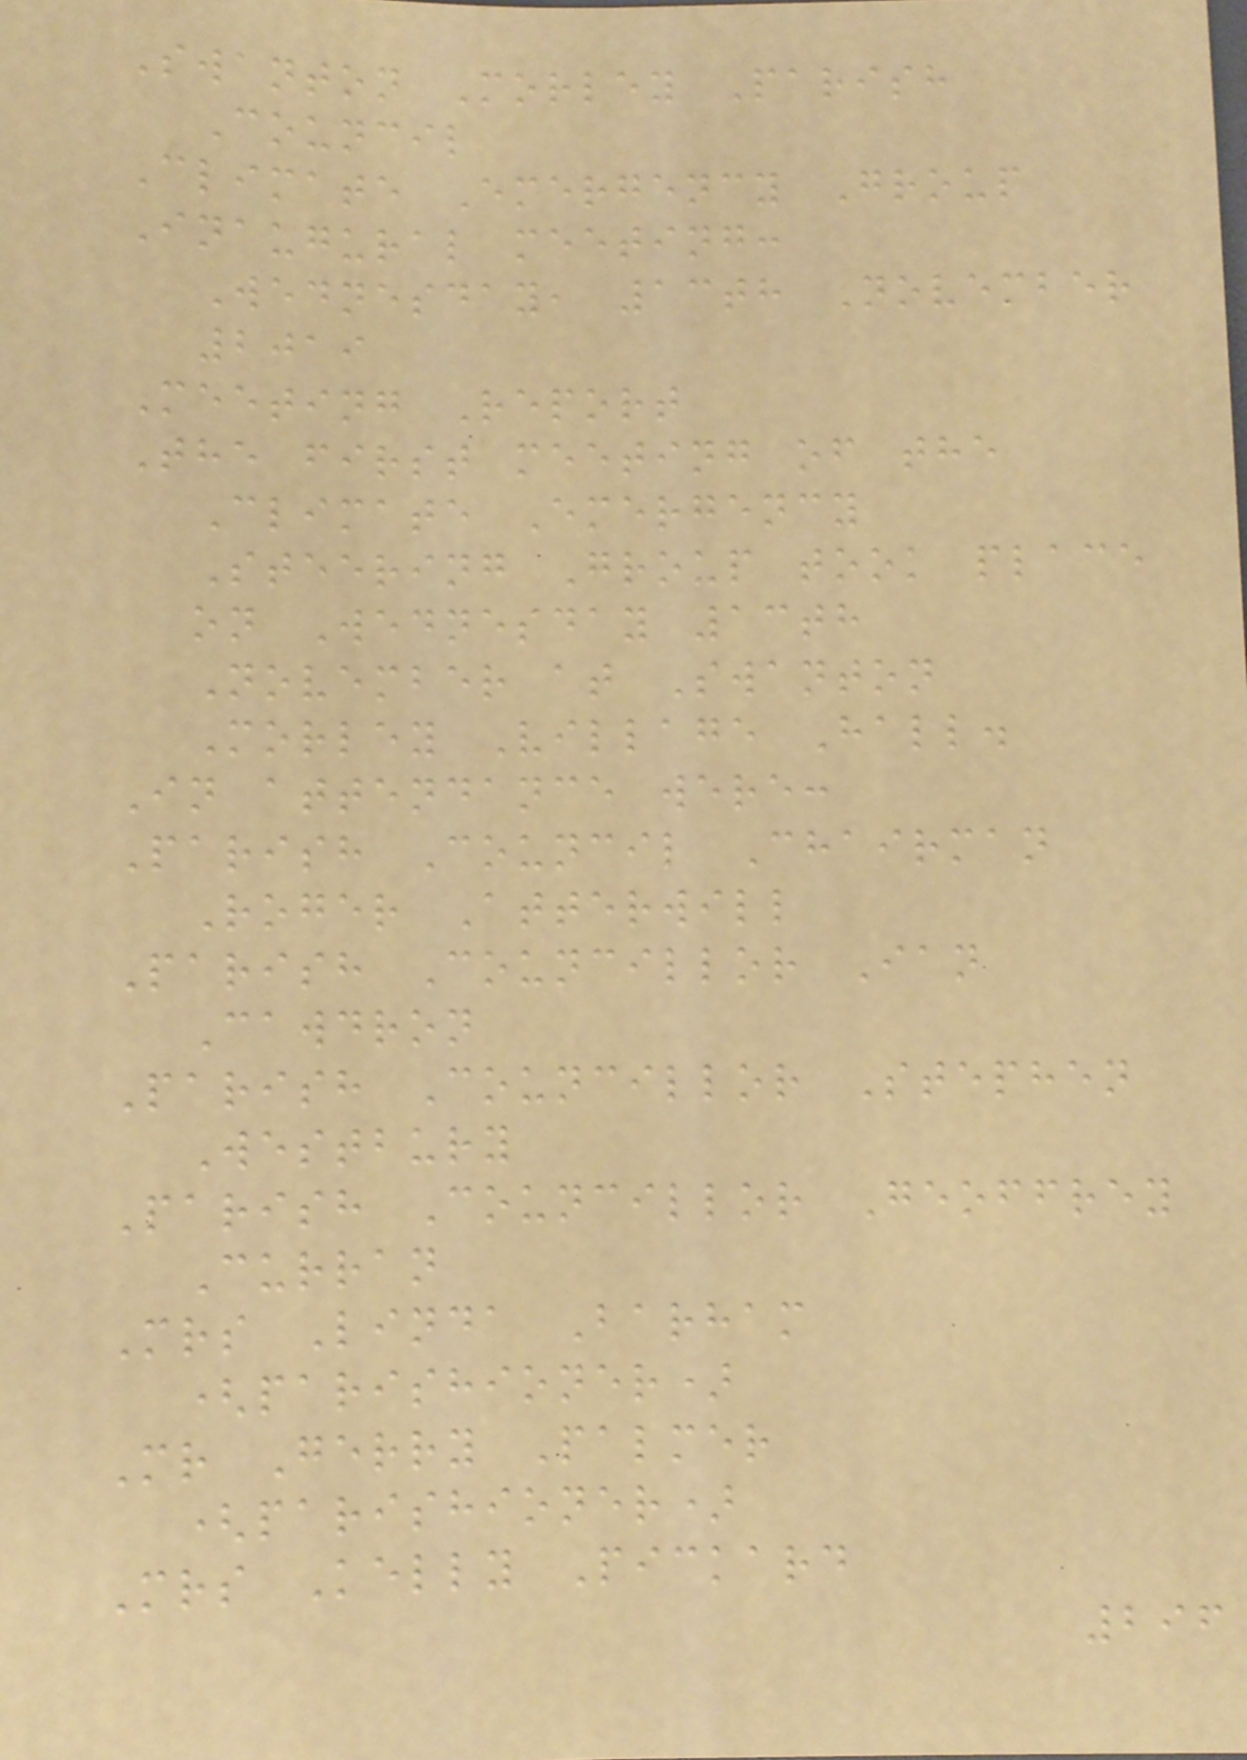Swanton Morley Parish
Council
Climate Emergency Group
Inaugural meeting:
Wednesday, 13th November
2019
Meeting Report
The first meeting of the
Climate Emergency
Steering Group took place
on Wednesday 13th
November at Swanton
Morley Village Hall.
In attendance were:
Parish Council Chairman
Roger Atterwill
Parish Councillor Ian
Cawdron
Parish Councillor Stephen
Westbury
Parish Councillor Geoffrey
Curran
Mrs Linda Barham
(parishioner)
Mr Gerry Palmer
(parishioner)
Mrs Kelly Pickard
296
